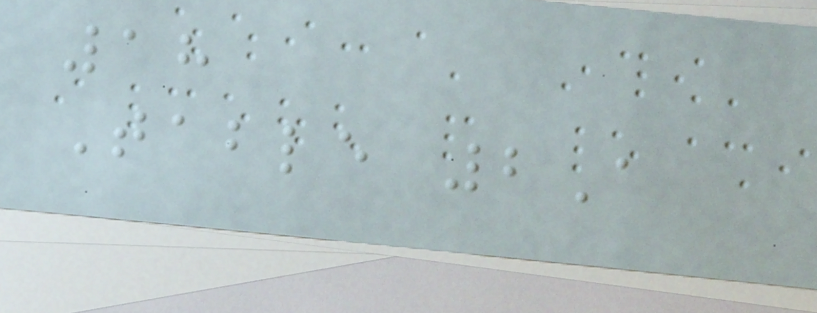18
Table 2A
